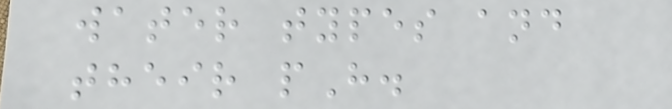water types and
their pH.
